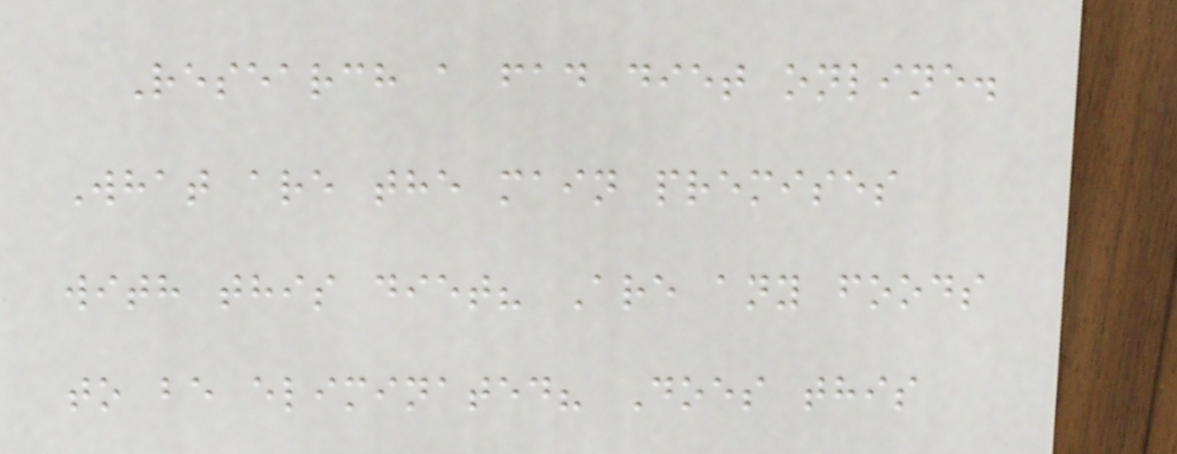Research a fad diet online.
What are the main premises
with this diet? Are any foods
to be eliminated? Does this
